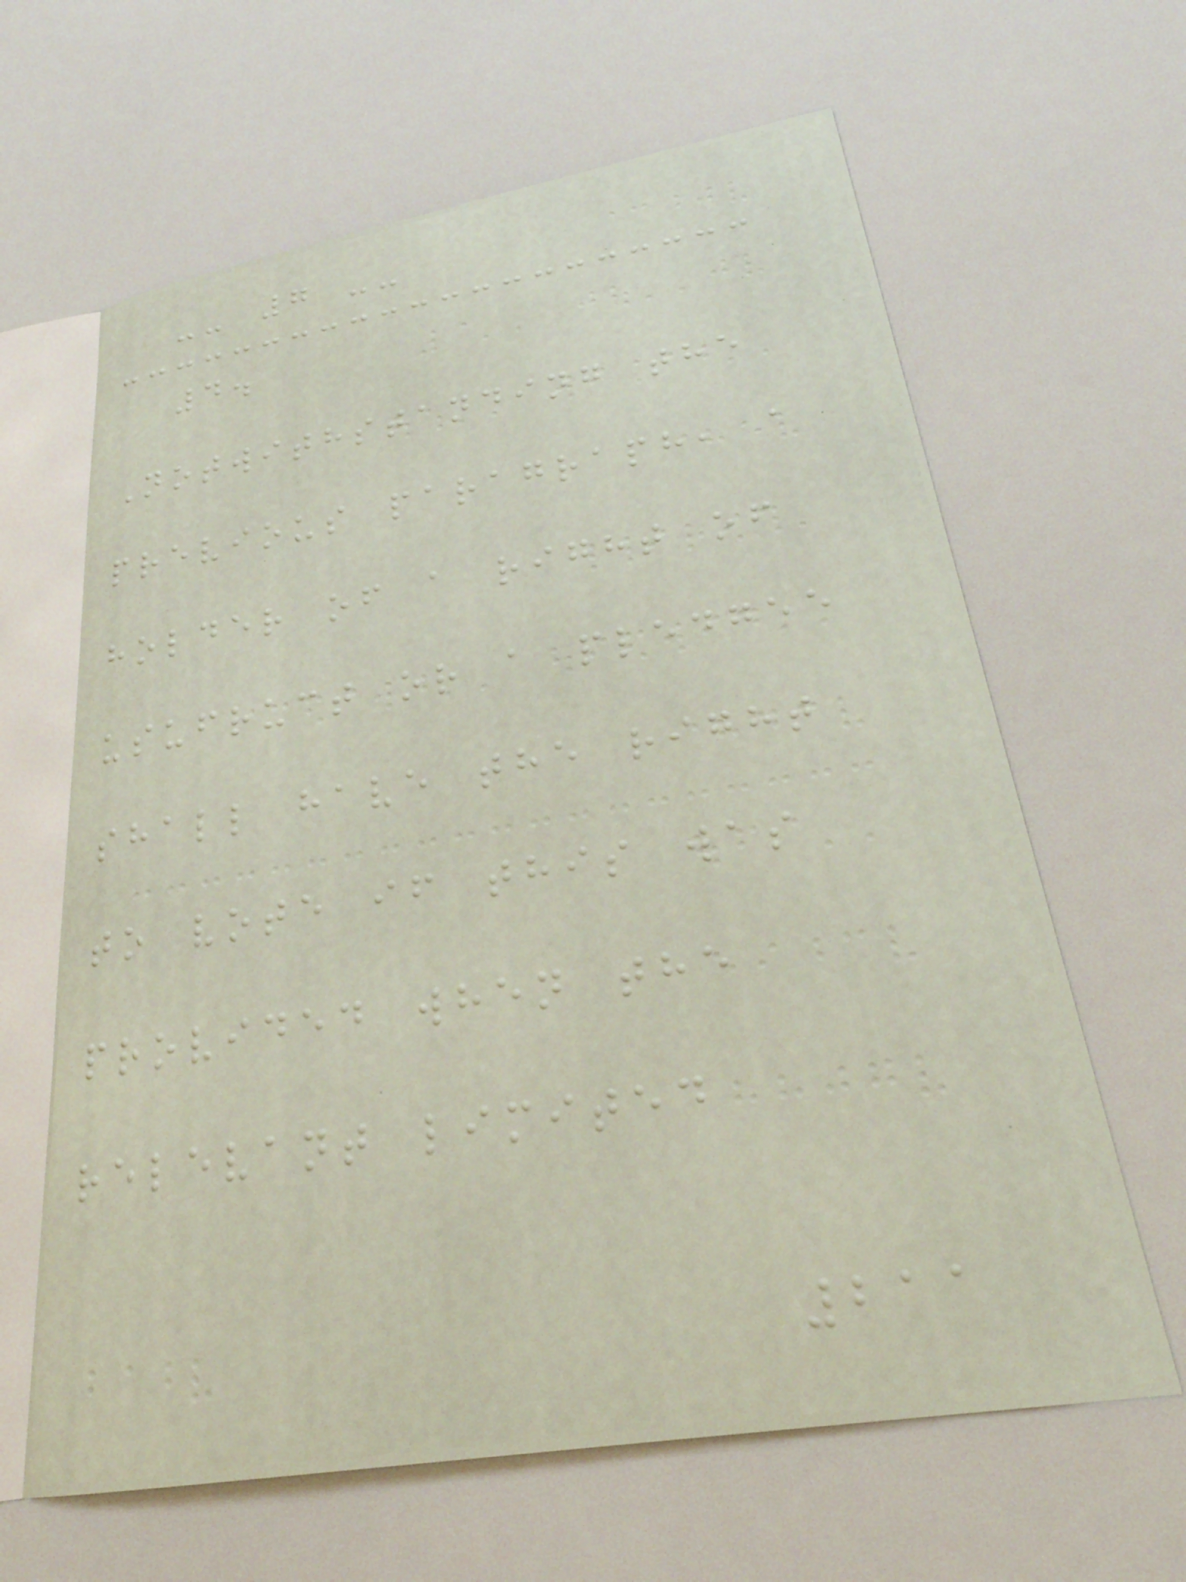-- 7 --
4.
Notwithstanding the
previous paragraph, a
holder of a right of
usufruct or a pledgee
shall have the right
to vote if this was
provided when the
relevant limited
211
